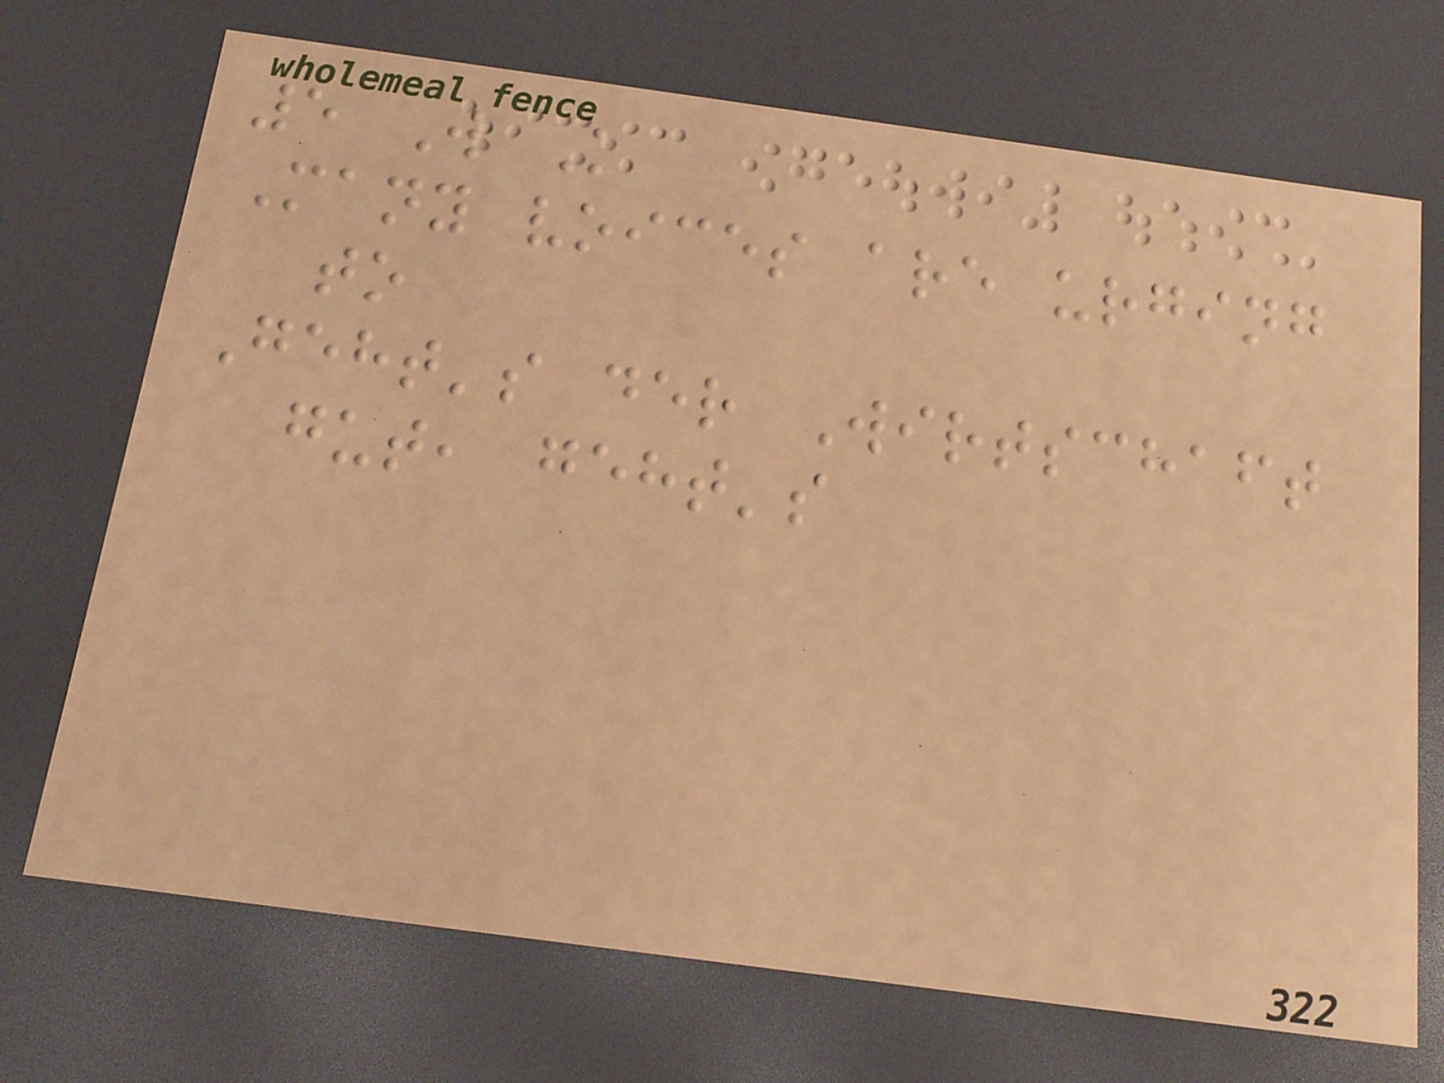5 W K
Many voices are urging
to
Geht's der Wirtschaft
gut, geht's
